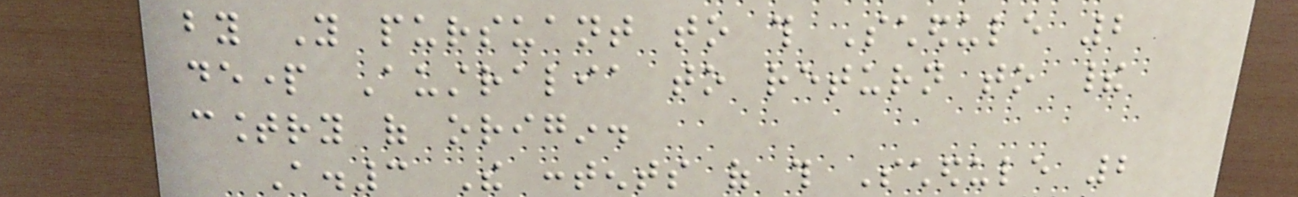by You pursuant to this Schedule 2
depart Australia to return to their
country of origin.
A.3 The contents of this Schedule 2
